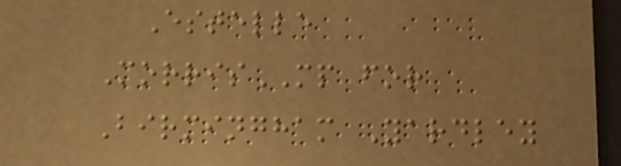Estelle
MorrisMP for
Birmingham Yardley
